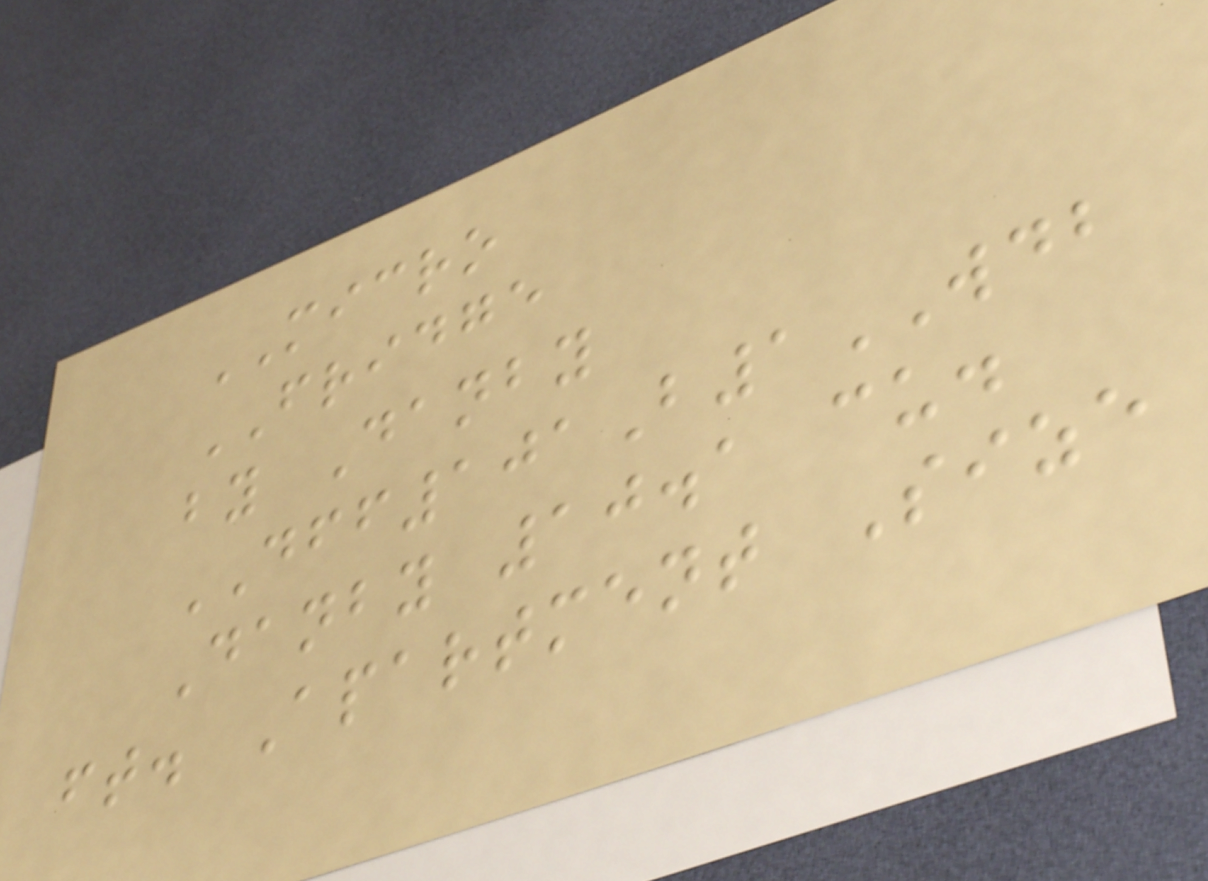MICRO
FRIDGE
by Danby
DFF101B1WDB
Danby 10.1 cu.
ft. Apartment Size
